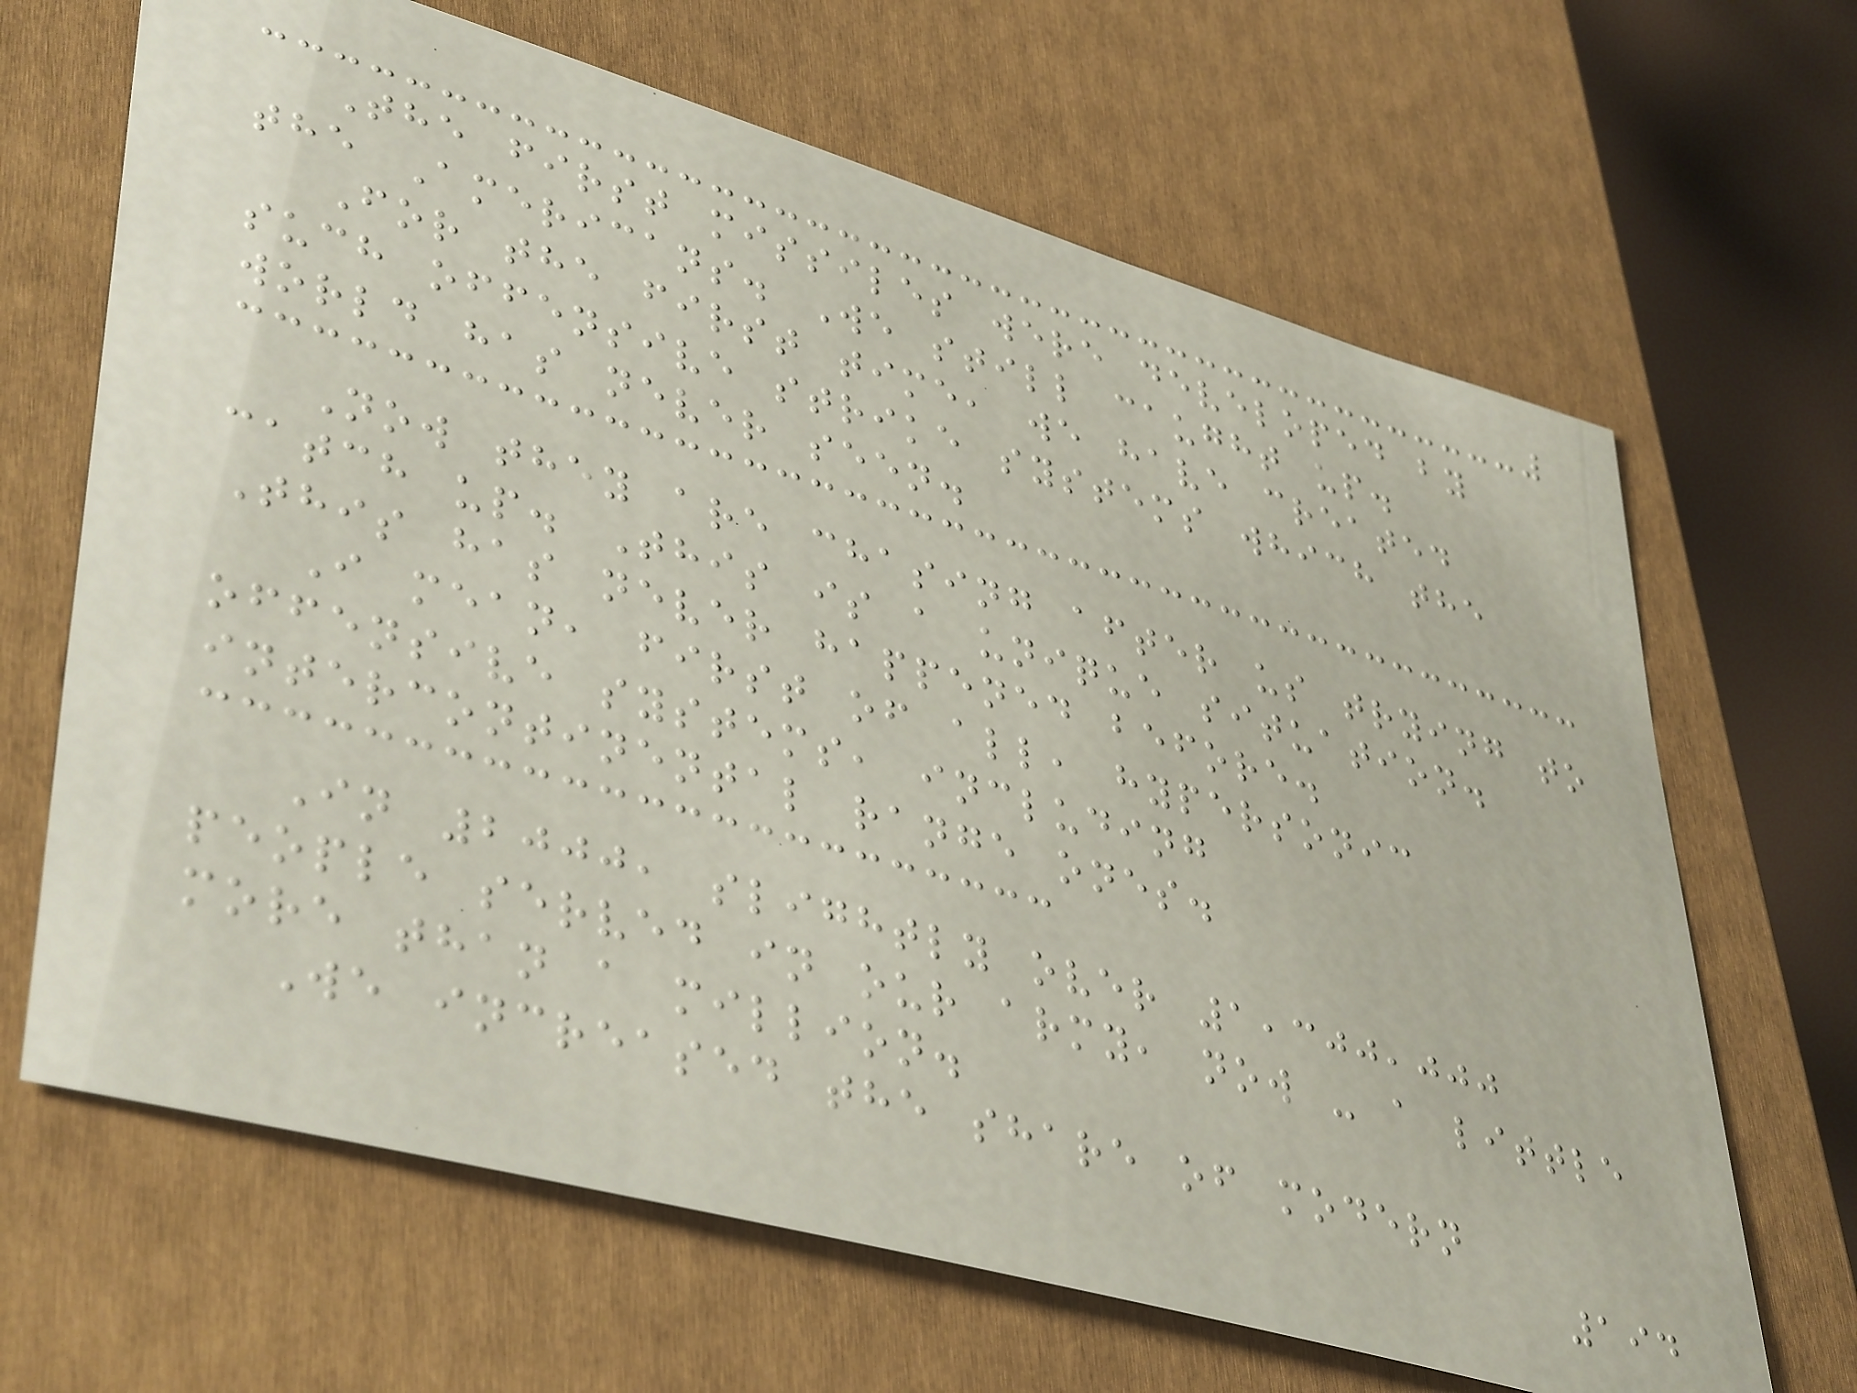The first missiles were developed by
the Americans. We still caught up.
For the first time, we have created
such offensive strike systems which the
world has never seen.
Now they are chasing after us trying to
catch up. This is a unique situation.
This has never happened before.
I mean, first of all, hypersonic
offensive systems, including
intercontinental range ones.
In 2000, slightly over 1,300,000
people served in our army, now - a little
more than a million.
We increased the share of modern
194
